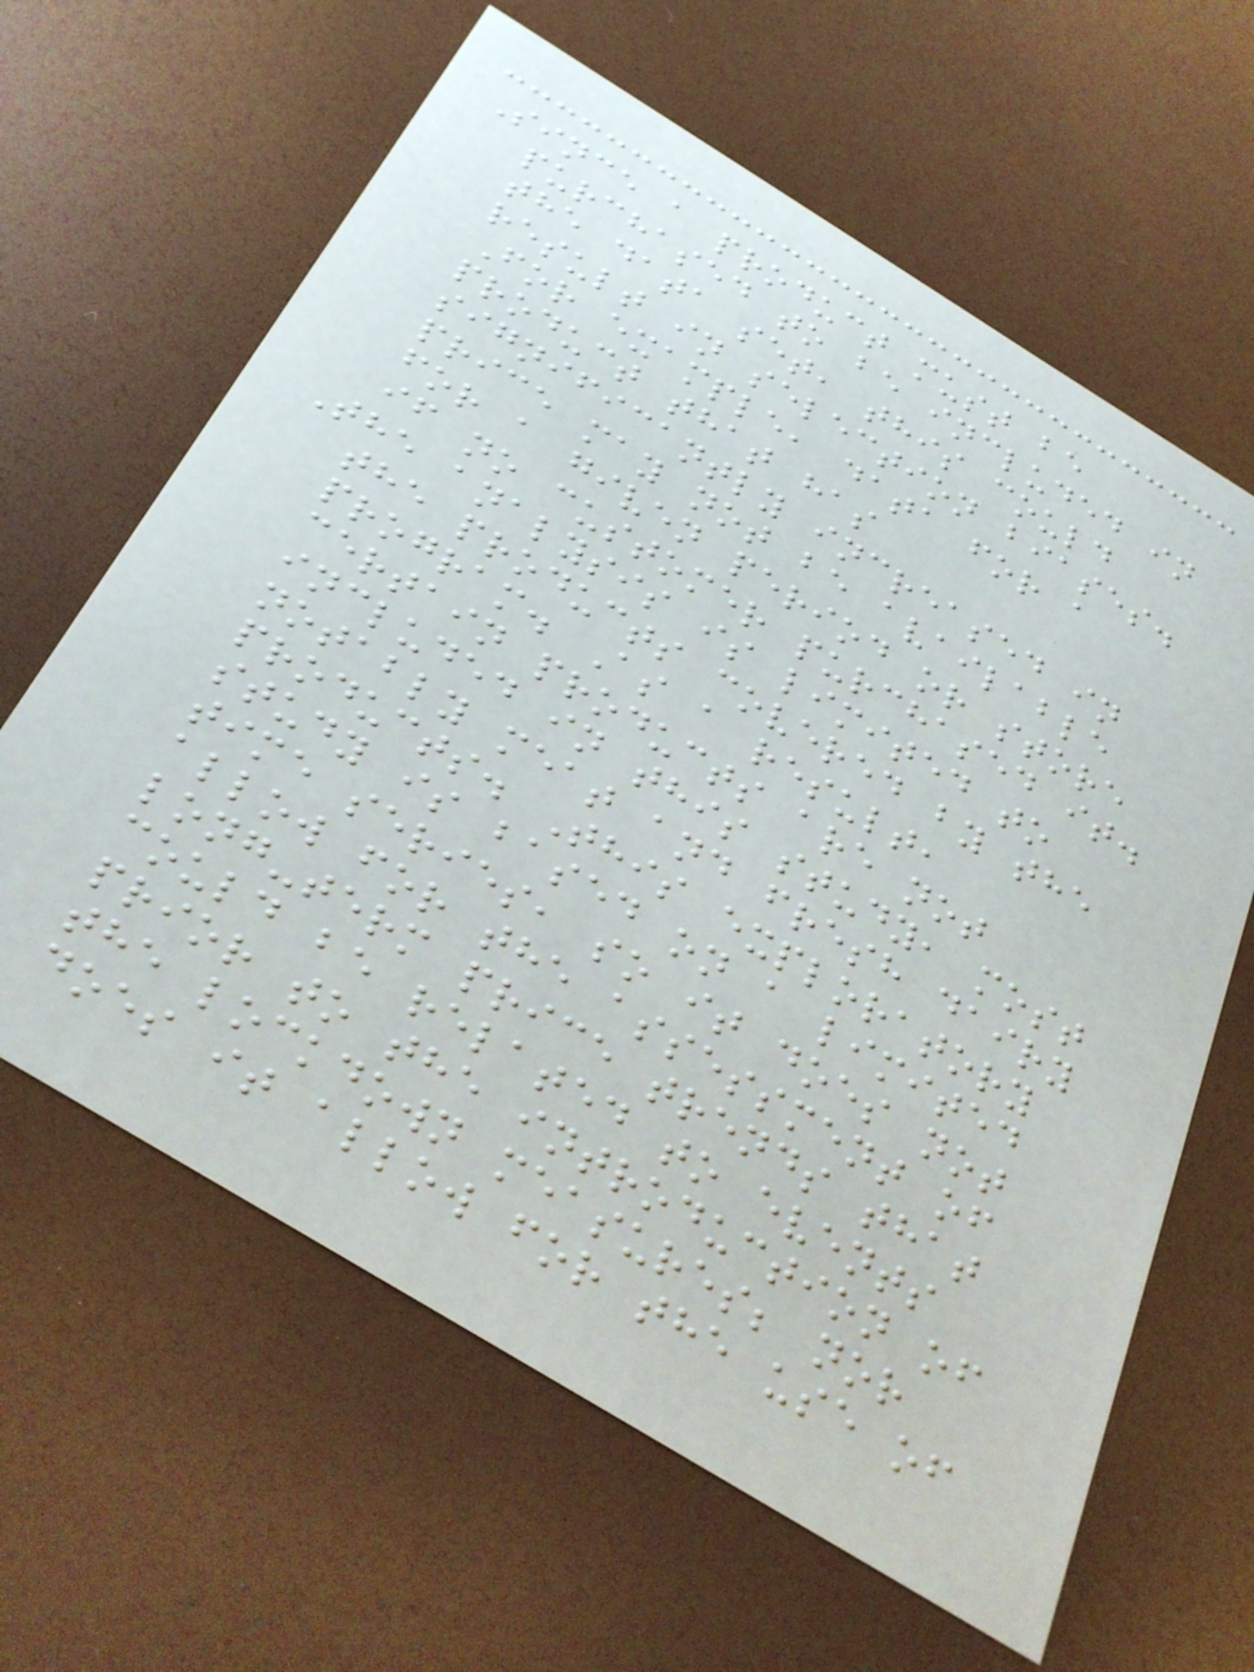Since a product must be
purchased to be included in
the data set, this could
result in selection biases.
For example, data for a
product that has
significantly increased in
price may not be available
for a given period or store
if no customer purchased it.
The analysis is limited to
the products covered by the
program. As a result,
certain products are not
included in this study, most
notably meat and fresh dairy
products. This exploratory
study is based on a limited
time series, so it does not
allow for the assessment of
long-term price trends that
could be related to events
prior to the introduction of
the lockdown measures; nor
does it allow for the use of
